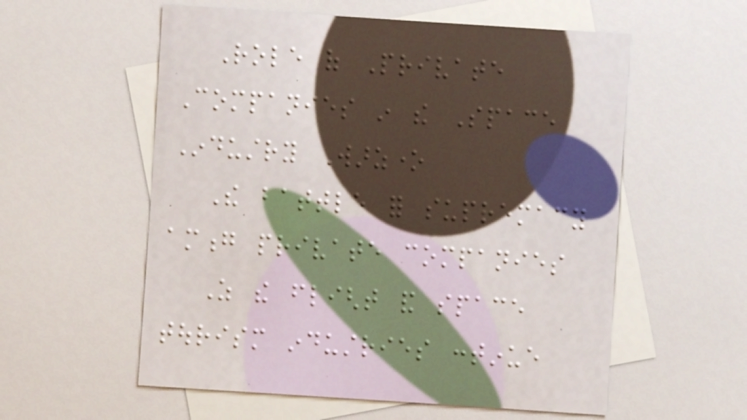Role of Private
Companies in the Space
Industry Warzone
The battle for supremacy
among private companies
As the flight and space
tourism industries continue
